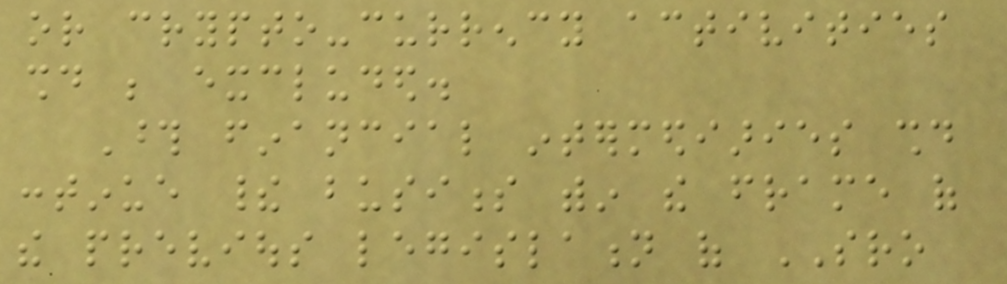or crypto-currency activities
should be excluded.
Those financial intermediaries should
continue their business within the frame of
the previous legislation of SRO
